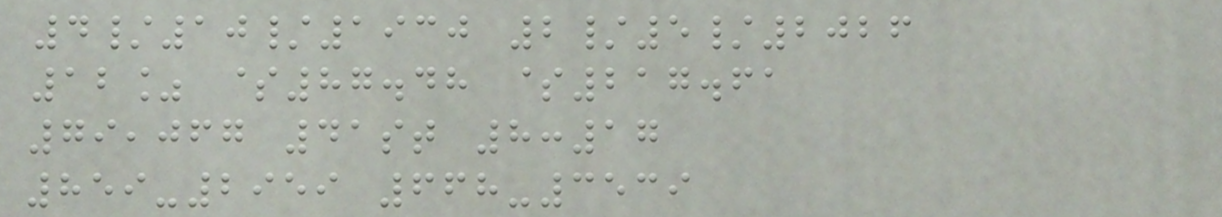4/10/1930 2/5/2026
12% $87.48 $217.61
79,067 41st 8:17
859-2959 668-3539
